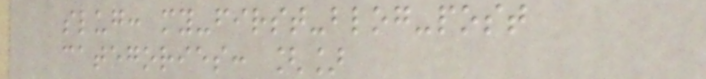slug: my-first-blog-post
categories: []
